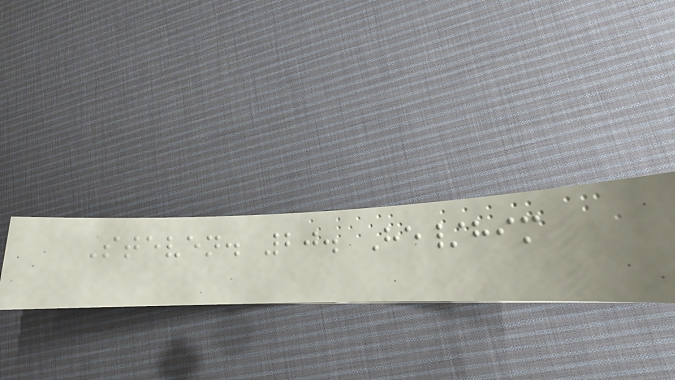Steven. 20. He/him
